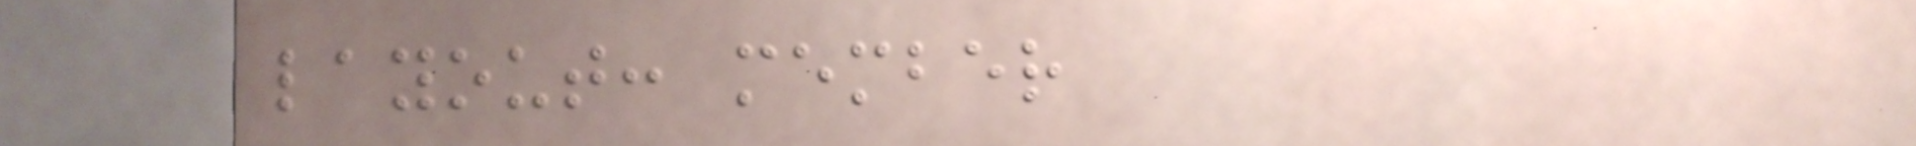layout: member
